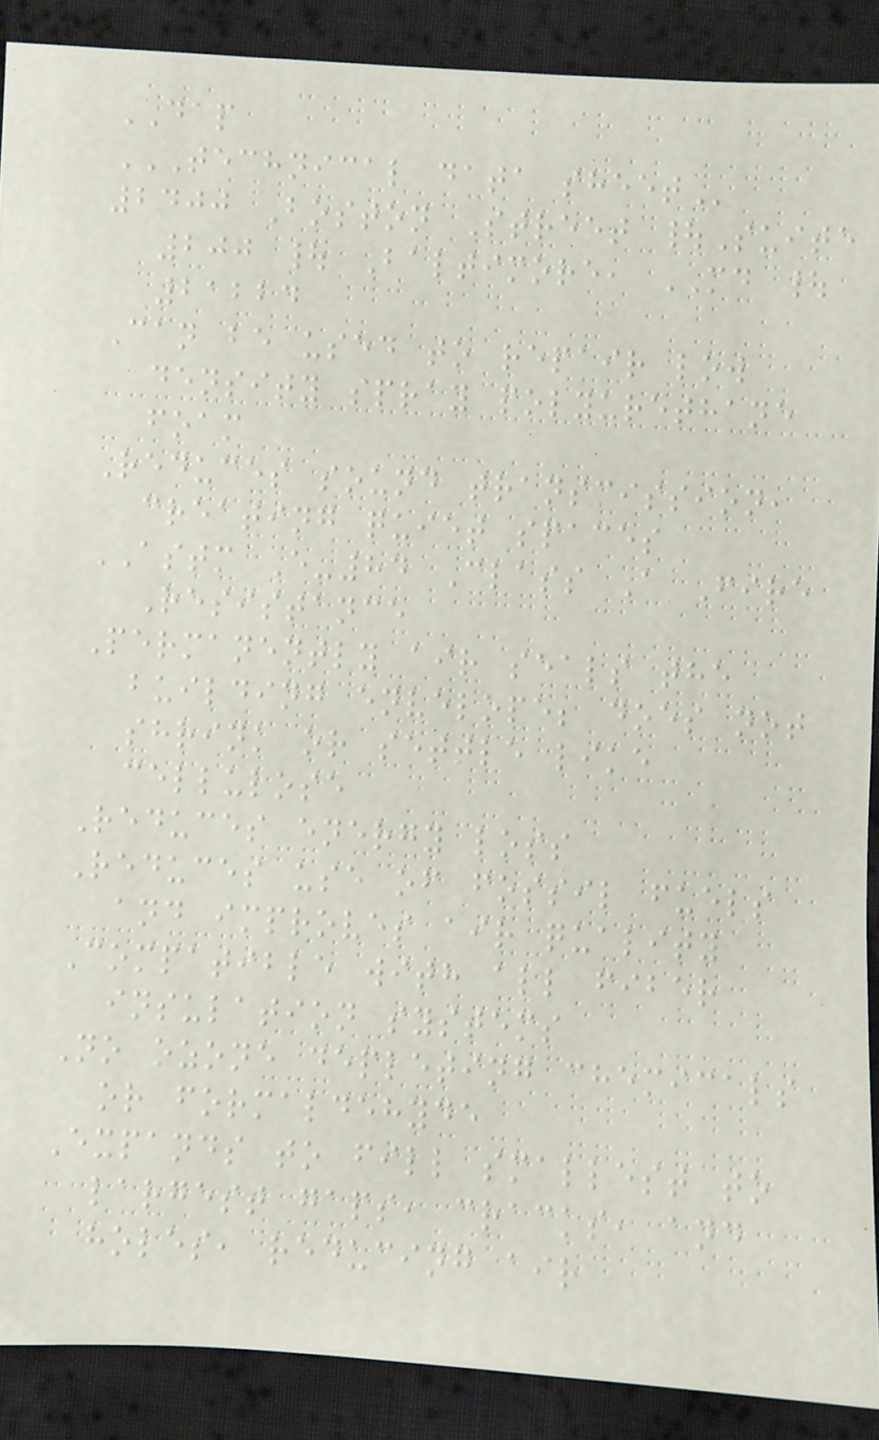DAP
TECHNICAL DATA SHEET
2400 Boston Street |Suite
200 | Baltimore, MD |
21224
Can be used to repair low
density spray polyurethane
foam
Reduces sound transmission,
creating quiet spaces
ASTM E-84 Class A Fire
Resistance
Permanently air seals the
building envelope; does not
shrink or settle like
cellulose
Reduces energy loss
Reduces use of fossil fuels
and improves air quality
Compatible with all fiber
insulation systems
No ozone depleting chemicals
or formaldehyde
Expands to fill smallest to
largest gaps, cracks, and
holes, reducing air
